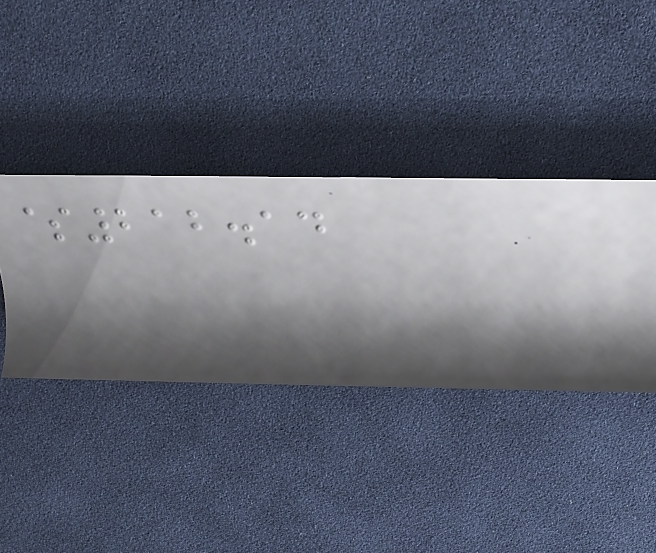$212.14
